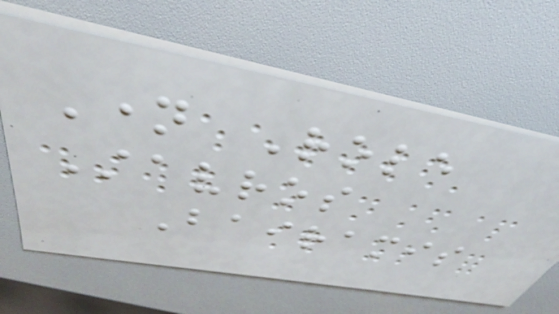Name Role
Stavros
Bairamis
